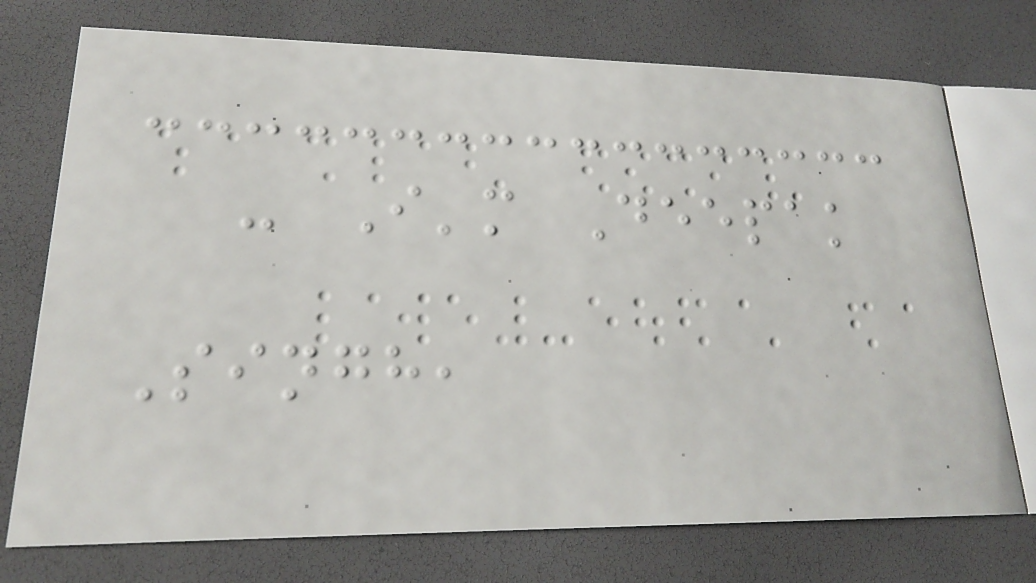- I'm Deepak
Singh,
